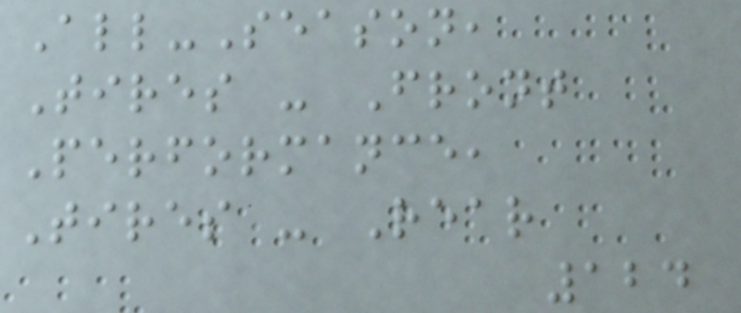All-Season,
Tires - Front
Performance,
Tires - Rear
124
